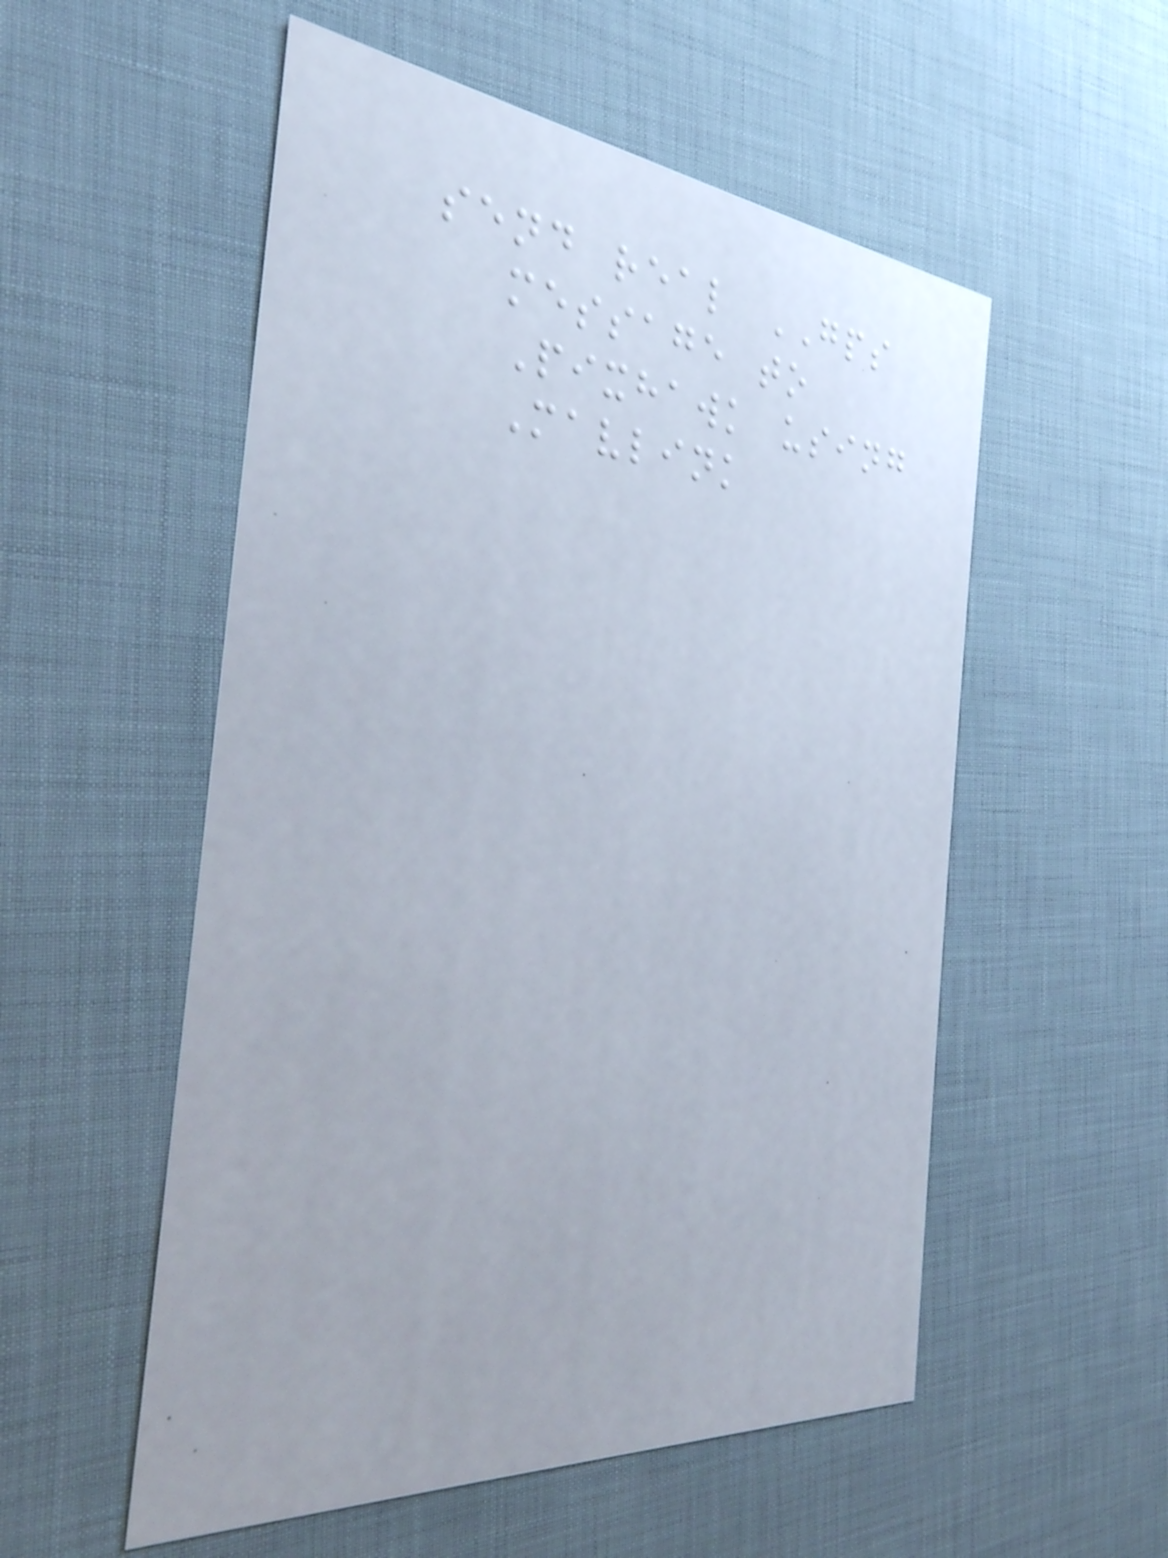send real GPS
message to
Pixhawk using
Mavlink
